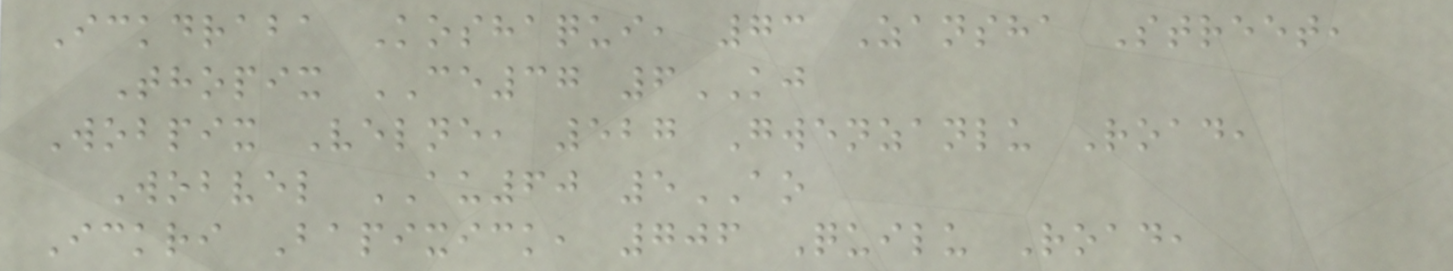Ickdraba Koshaqui, 73 Zansha Street,
Thopix CE37 6KJ
Wobpix Velne, 527 Gwenzanlu Road,
Wobvel AU60 5AO
Ickri Bapixick, 706 Quilu Road,
